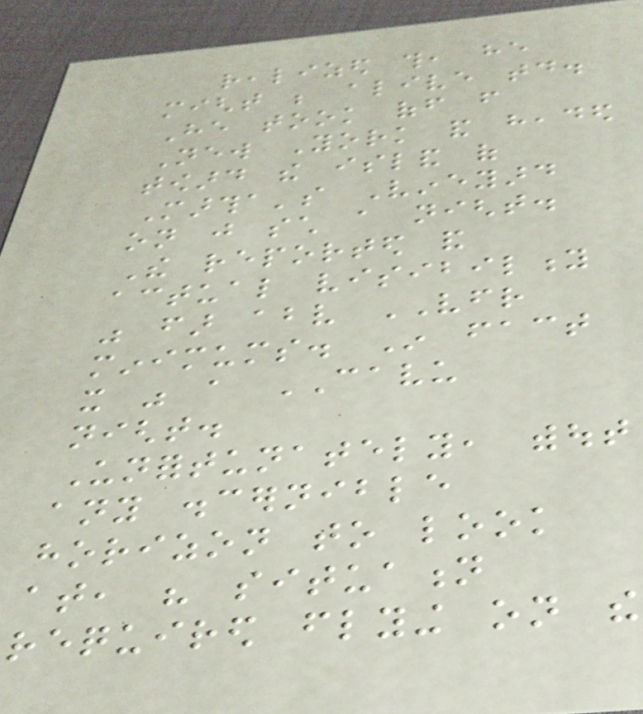realized this, he
might be alive today.
He took off from
New York and headed
toward the island of
Martha's Vineyard
on just such a night.
The reported and
actual visibility
was far above VFR
minimums. In fact
it was a CAVU
night.
Unfortunately, without
any discernible
horizon to look
at, his situation
required flying on the
